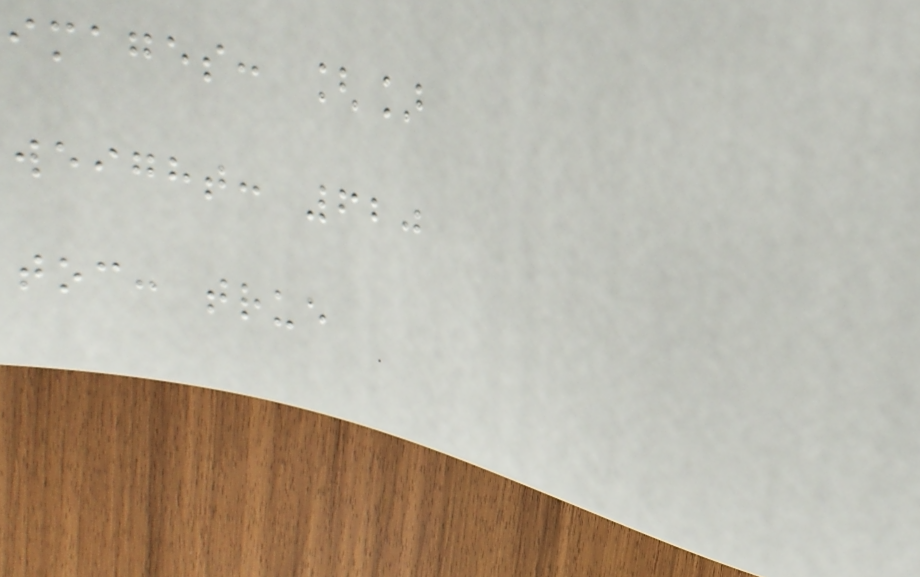images: []
weight: 620
toc: true
